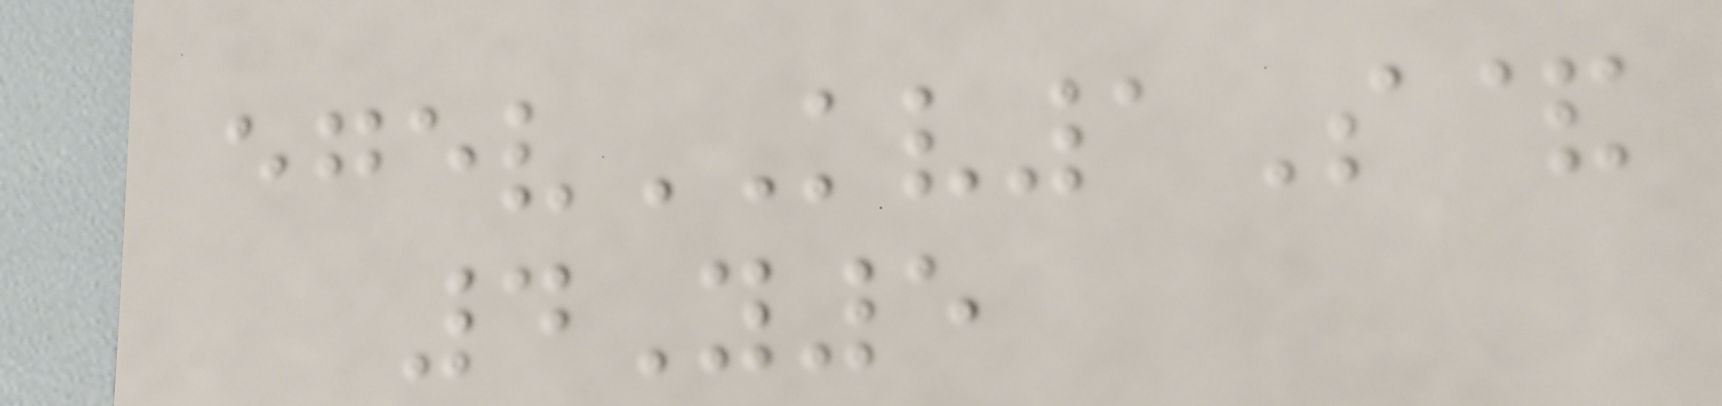egevKV1S&
4Y5
